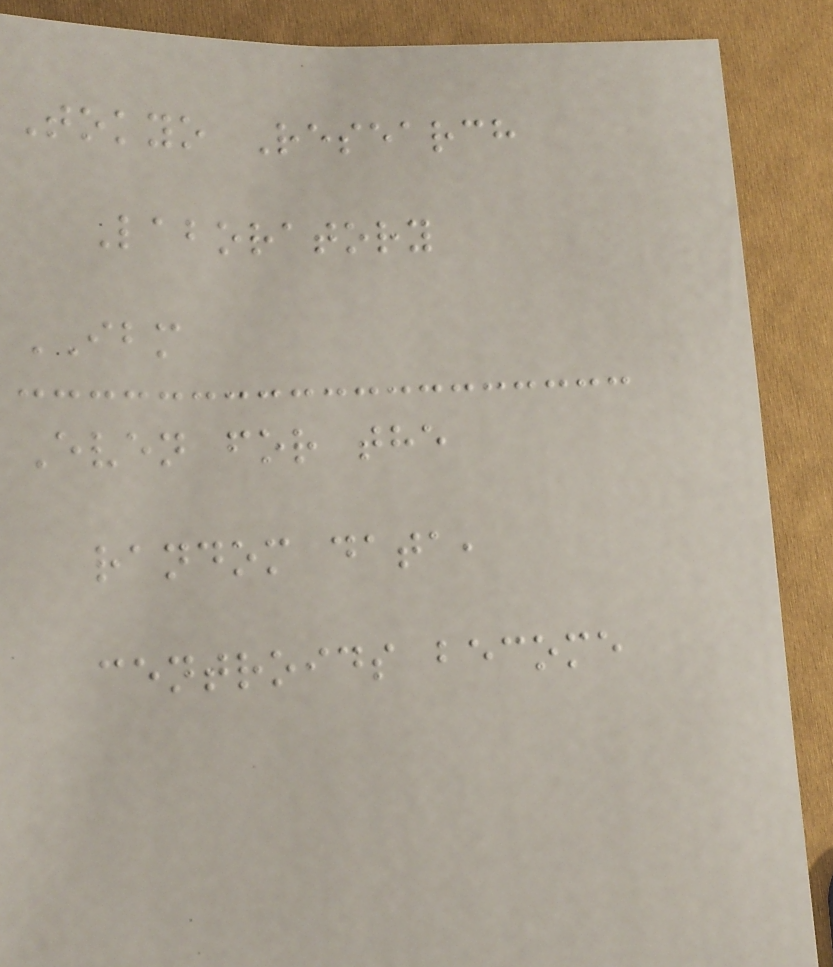Tokyo Research
Laboratory
IBM
Even for the
random data,
centroids become
